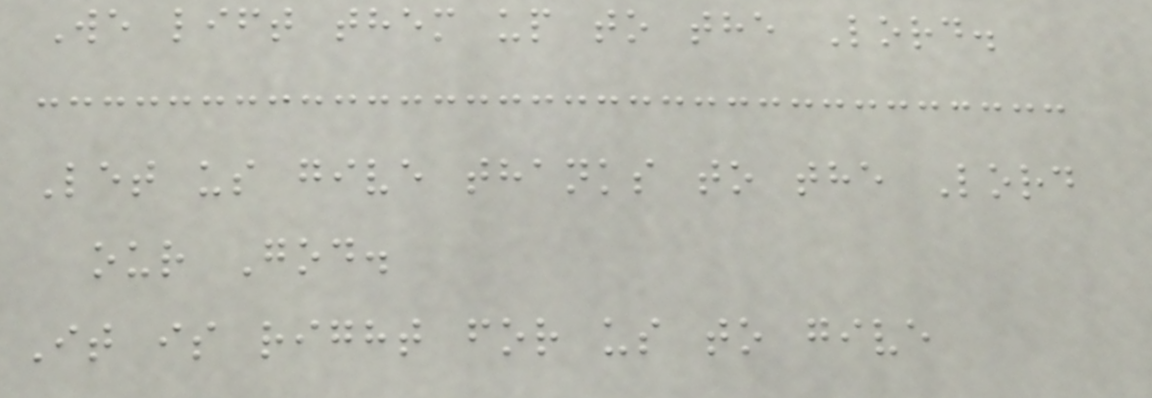We lift them up to the Lord.
Let us give thanks to the Lord
our God.
It is right for us to give
